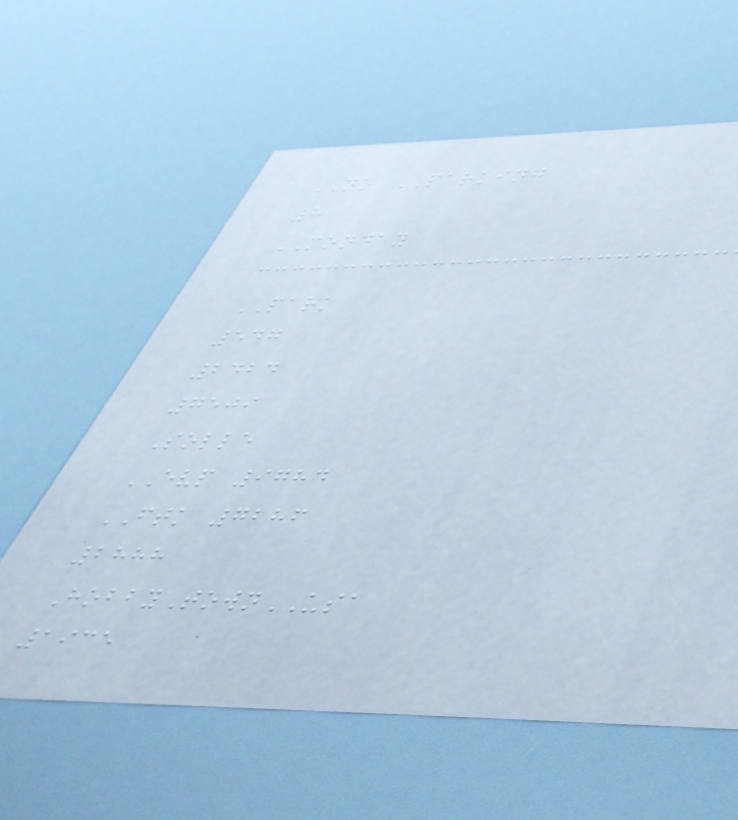NO PARKING
8
MONDAY
PARK
547
2424
7509
Solle
EVP 9784
FTK 7286
2888
HobbyTownUSA
1935
